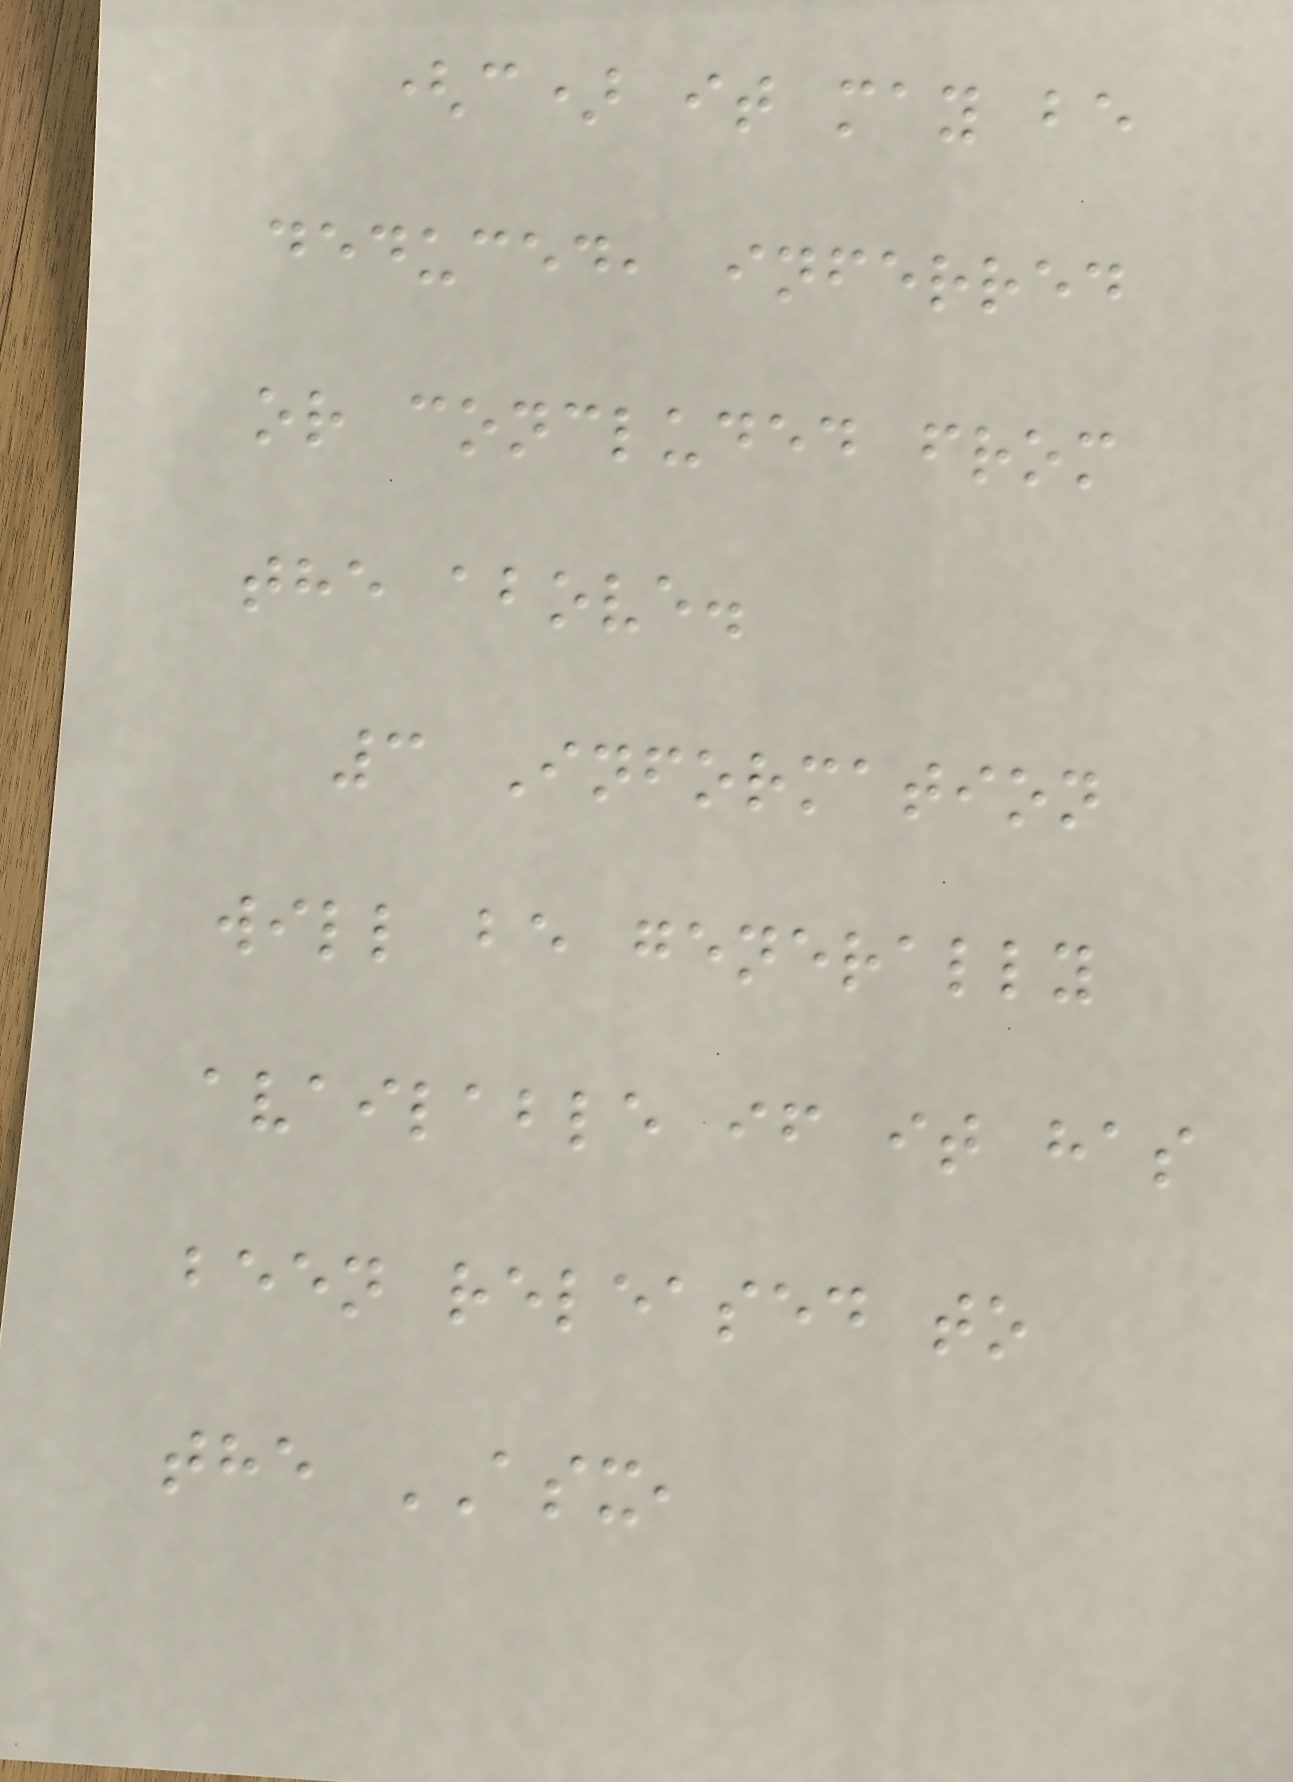(c) it may be
deduced, inferred
or concluded from
the above.
3 Information
will be generally
available if it has
been released to
the ASX,
